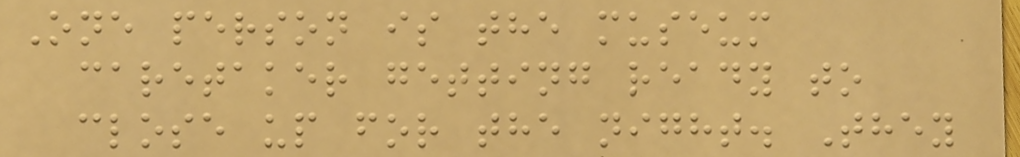One person is the museum
caretaker getting ready to
close up for the night. They
